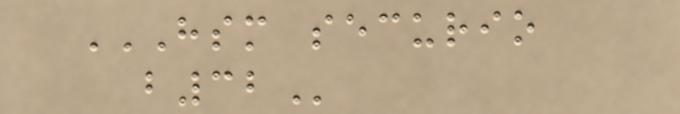HSM SECURIO
B32
